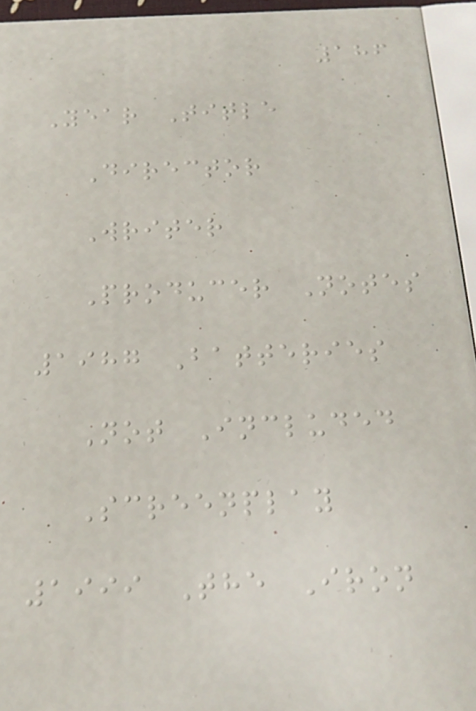186
Year Title
Director
Writer
Producer Notes
1987 Batteries
Not Included
Screenplay
1999 The Iron
